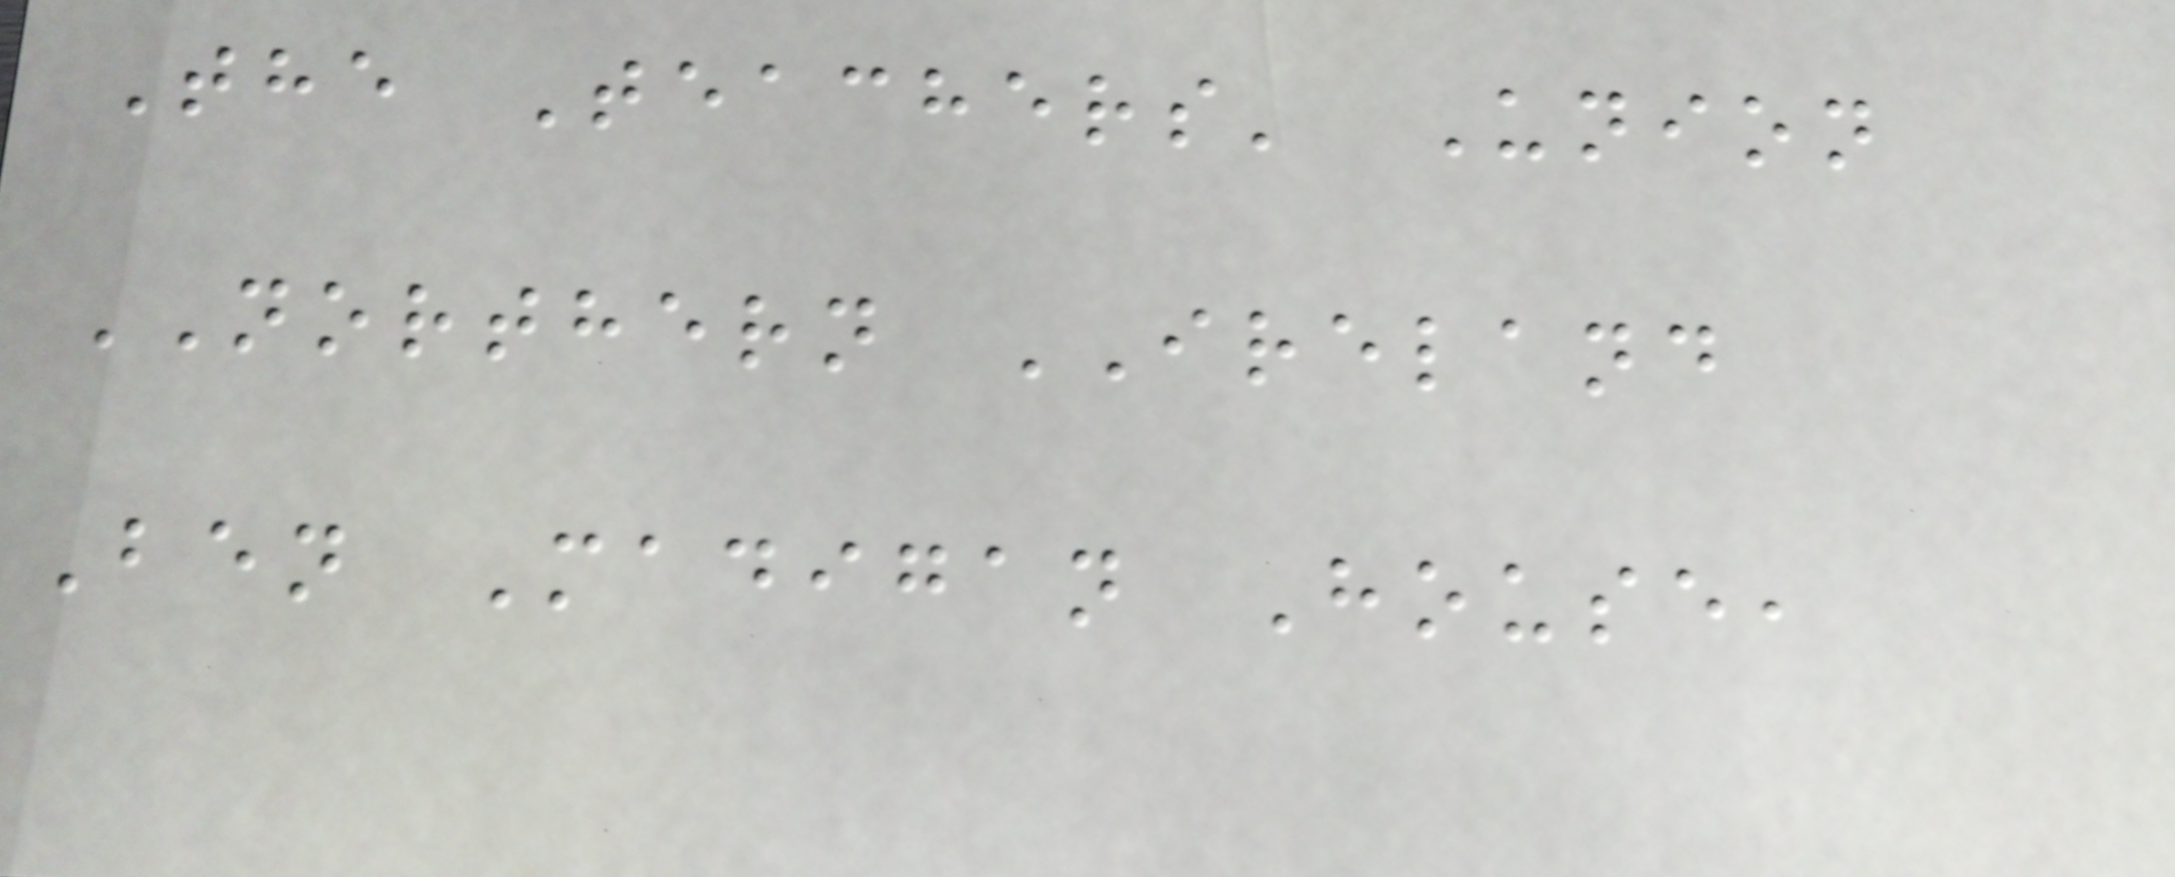The Teachers' Union
NORTHERN IRELAND
Ben Madigan House,
